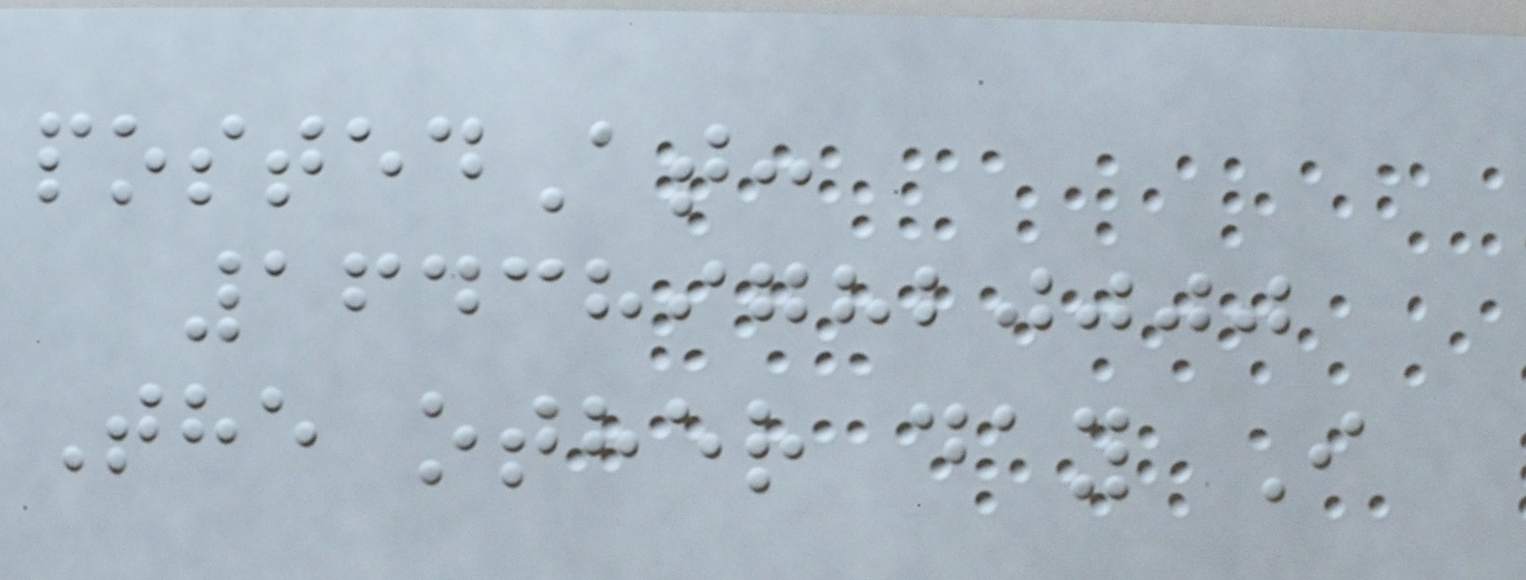postedAt:
1643897820000
The other day I
